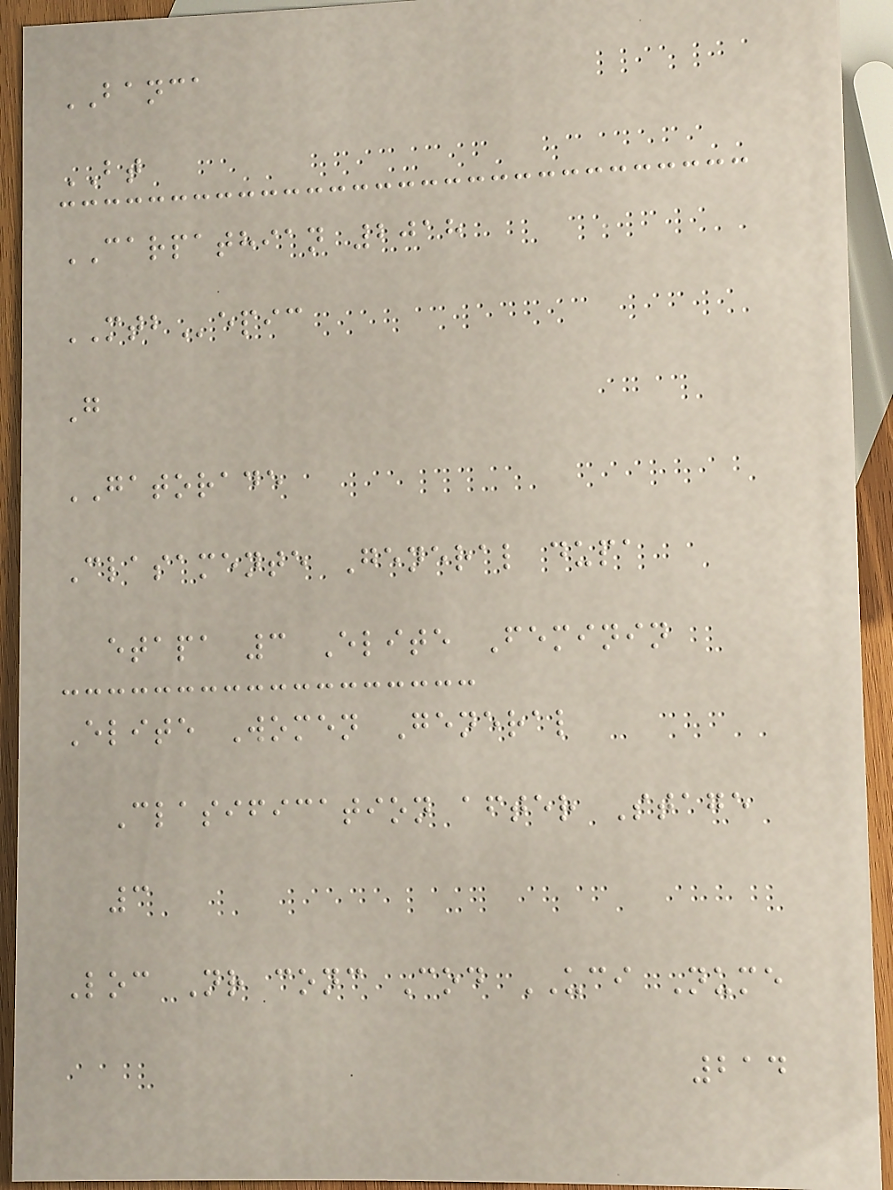BANCA
BT
CARPATHIAN 2018
MTBepic
G
GATORADE
Clasamente General dupa
etapa 3 Elite Feminin
Elite Women General
Clasification after Stage
3
Loc Nr conc Cod UCI Nume
214
